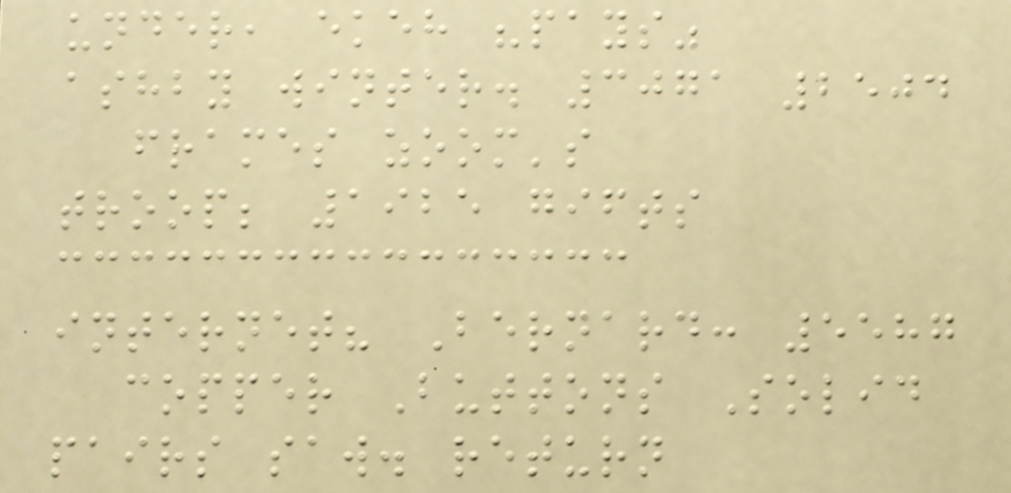under, ekeh "pays"
ashby winter. 3071 2504
frames zoom's
troop; 1925 gifts
internet? Bernard: 5587
copper Buttons Solid
pairs saw. return
